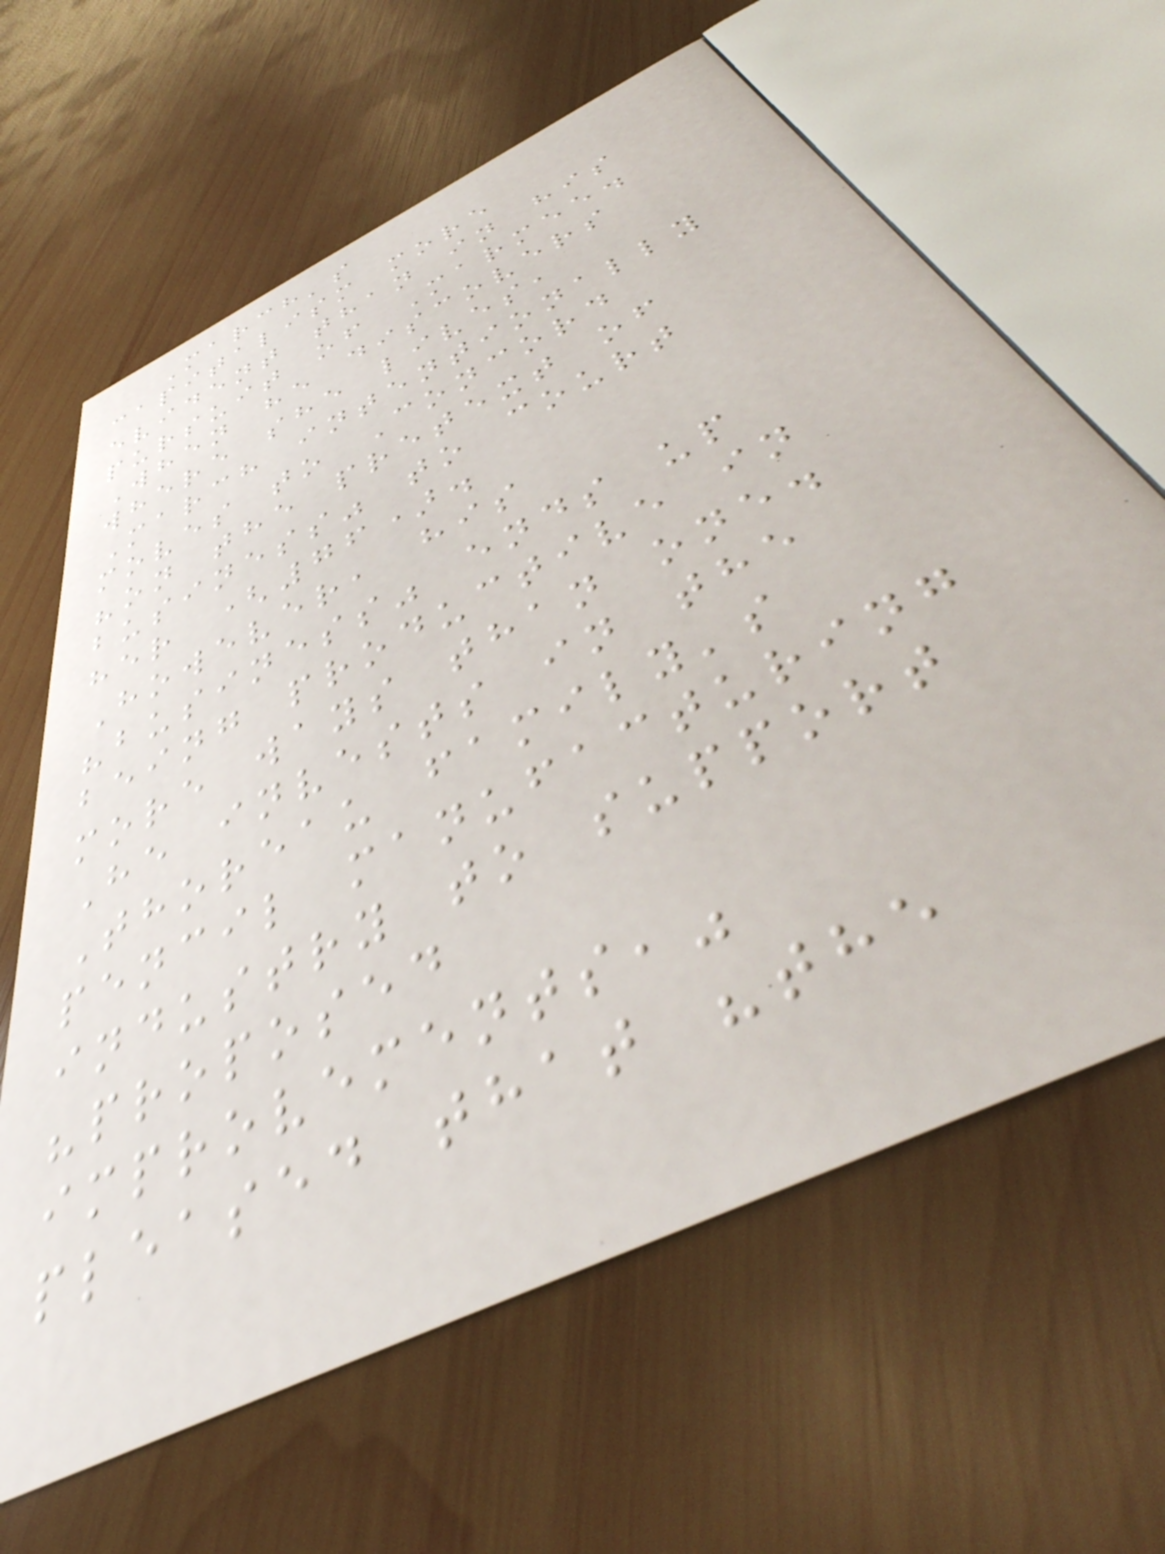March's
capitalism more
evident than in his
pursuit of Marmee.
When he discovers
where she lives,
March intentionally
moves to Concord
"on the pretext of
business" to court
her (76).
However, his
"business" ends up
being productive in
more ways than one.
He invests in the
Thoreau family's
pencil manufacturing
industry to support
"proposed
improvements,"
pleased that "the
